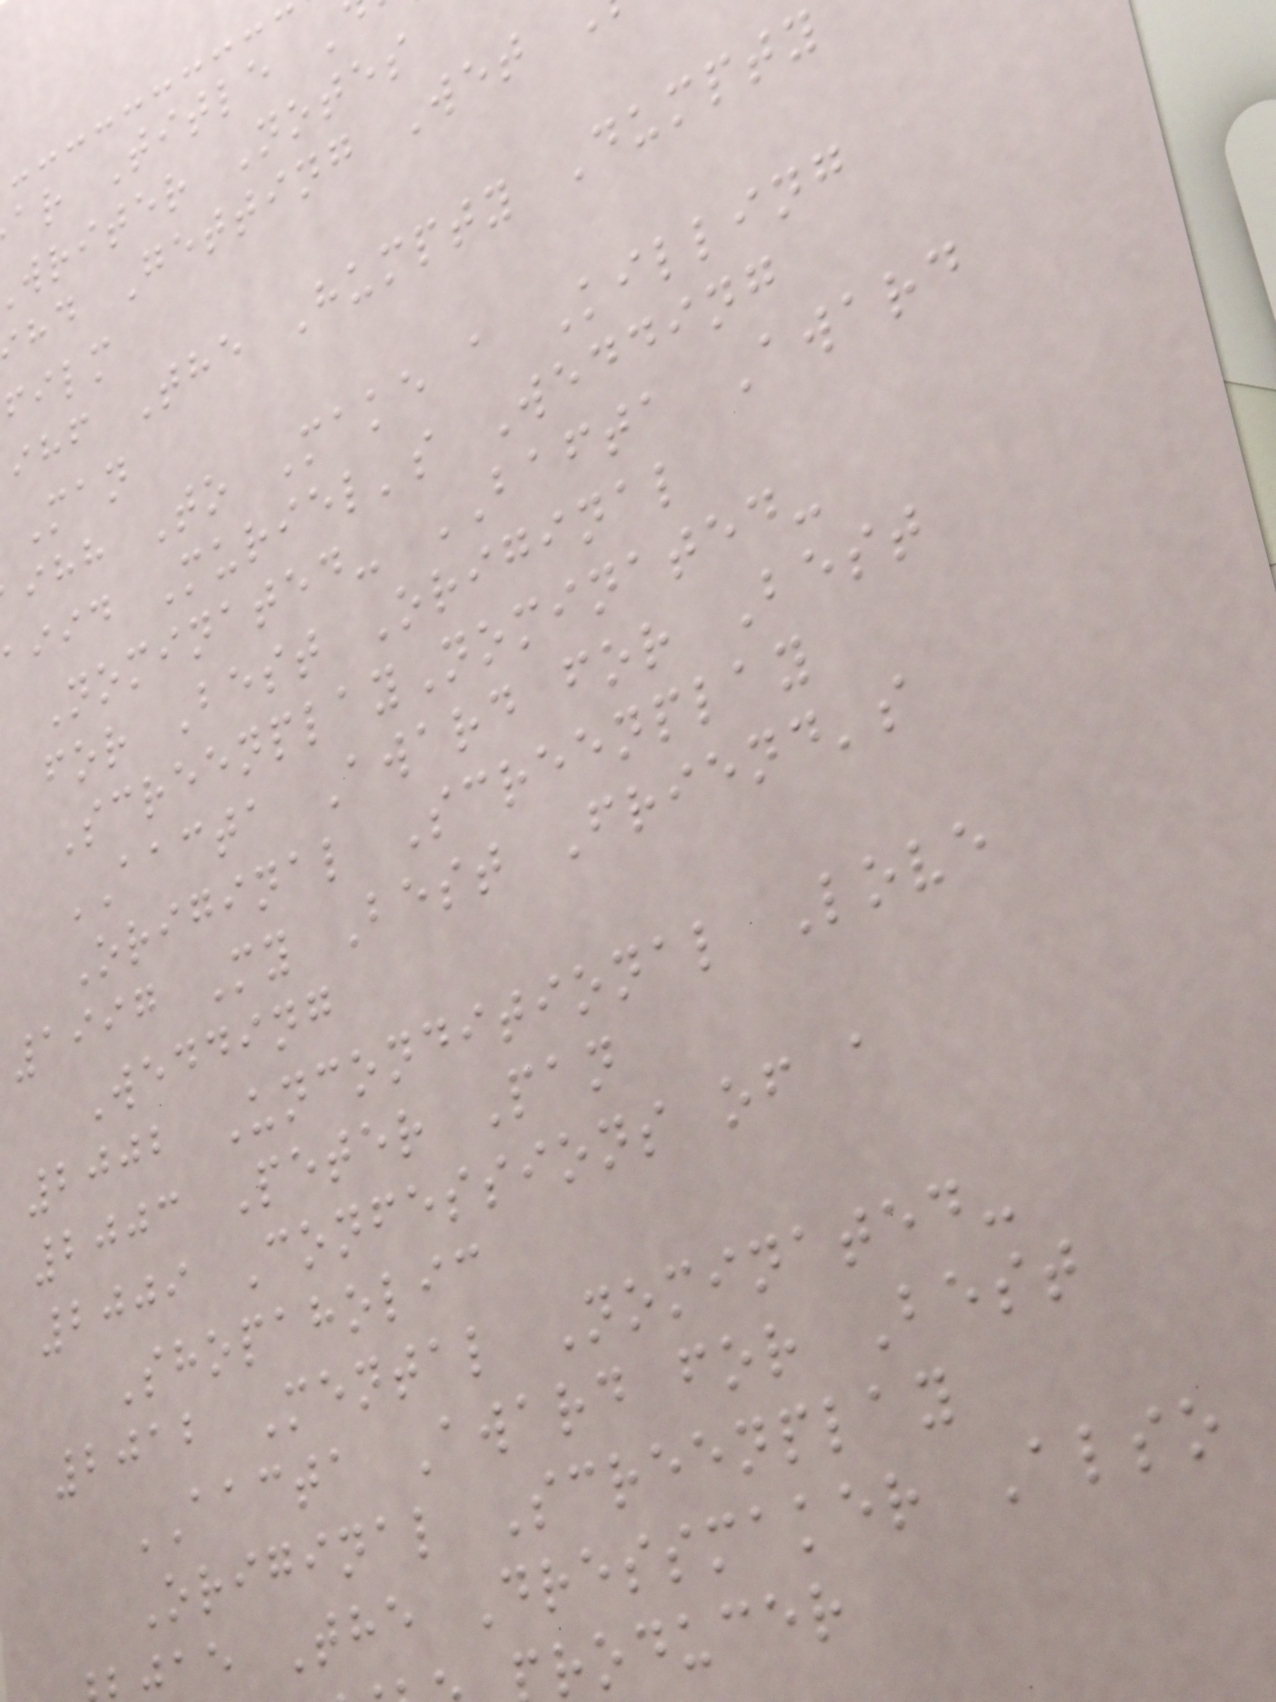ar Title
writer Notes
hd Getting Wet
film
ihf The Humpty Dumpty
Man
ihh To Make a Killing
aiid Muriel's Wedding
Nominated- BAFTA Award
for Best Original
ScreenplayNominated-
AACTA Award for Best
Original Screenplay
1997 My Best Friend's
Wedding
2002 Unconditional Love
2003 Peter Pan
2009 Confessions of a
Shopaholic
2012 Mental Nominated-
AACTA Award for Best
Original Screenplay
ae The Dressmaker Also
roducer
